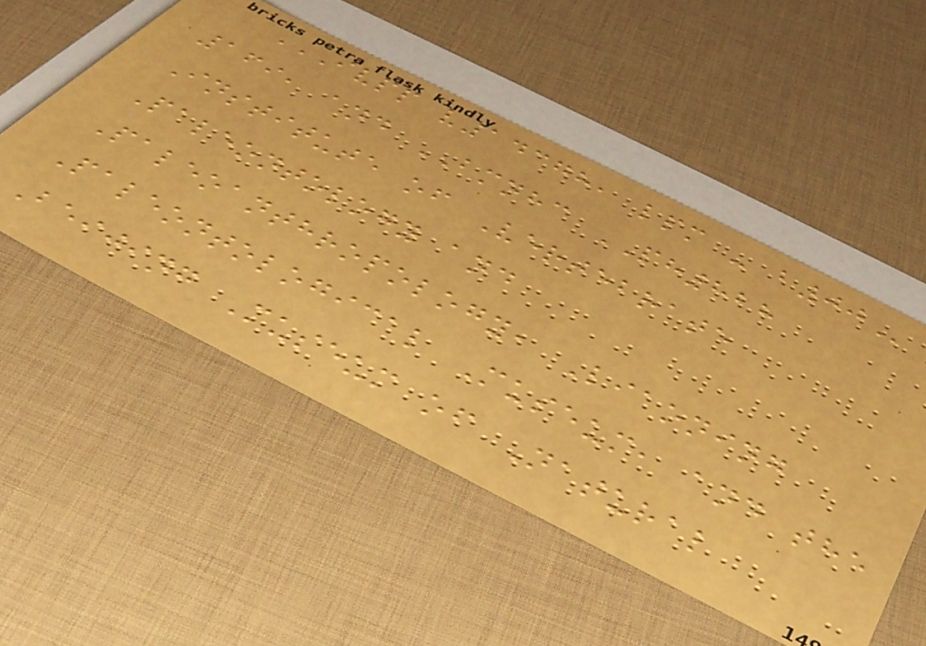IVPP V14378, LPM - B00
169, and BMNHC PH828
Institute of Vertebrate
Paleontology and
Paleoanthropology, Liaoning
Paleontological Museum, and the
Beijing Museum of Natural
